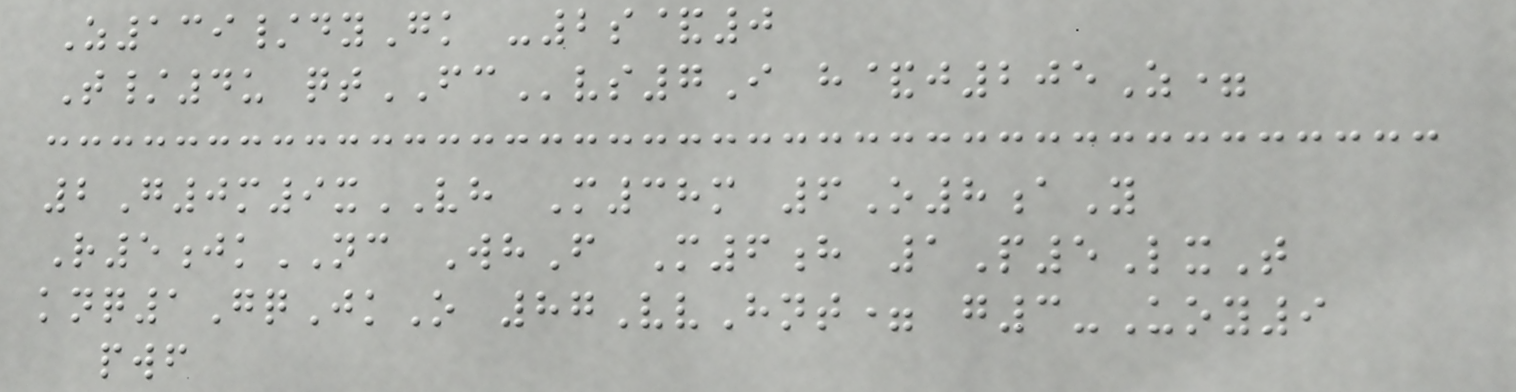Z139/dyGk -2s&0
T/4u qtFCvs7I h&j205Z=
2G0m9xVH M38m 6O8aY
R5jkNC WhF M6h 1P5LxT
knq1GqJkO 87VvHnt= g3-Uoy9
pwf
